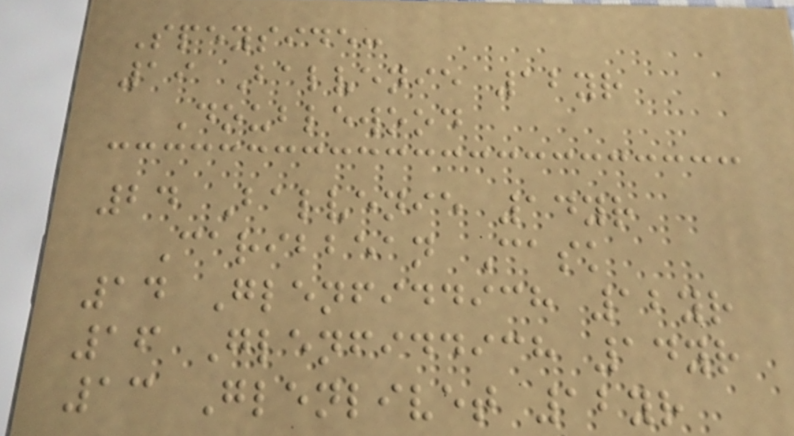Speyside:
19 Balvenie 12yr
Doublewood
24 Balvenie 14yr
Caribbean Cask
14 Glenfiddich 12yr
16 Glenfiddich 14yr
13 Glenlivet 12yr
